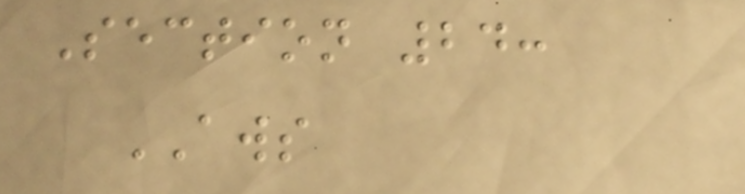Section 24:
AWS
